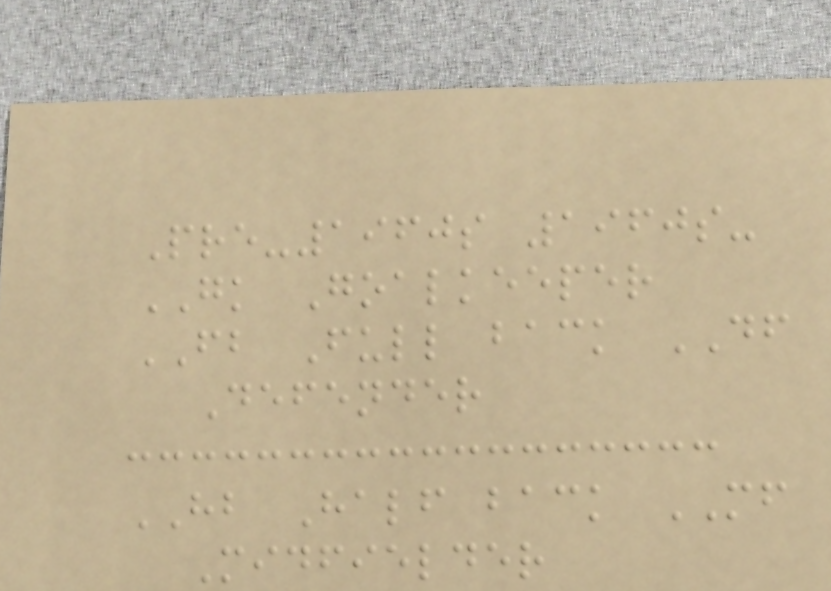Pre-1960s 1960s-
GK Goalkeeper
FB Full back DF
Defender
HB Half back MF
Midfielder
